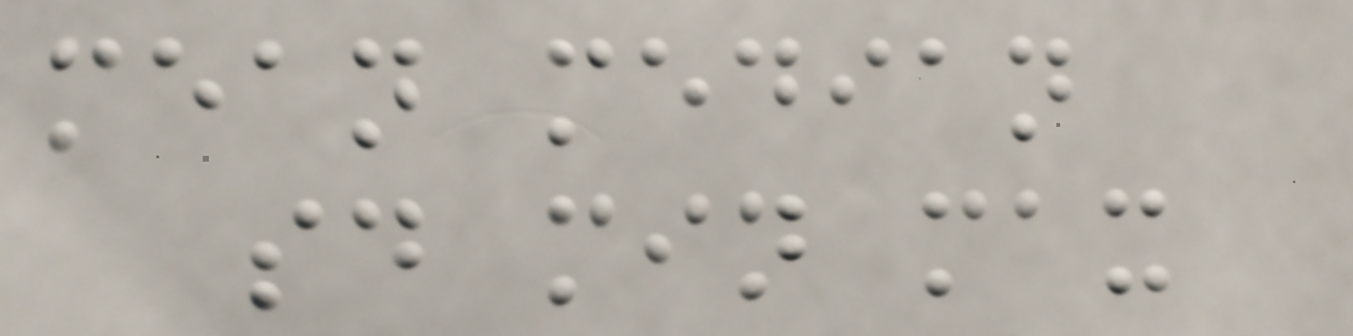mean median
sd min max
